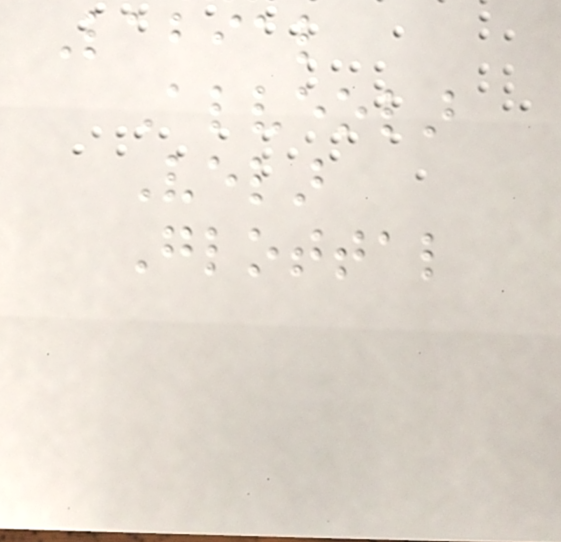Labial
Alveolar
Velar
Glottal
